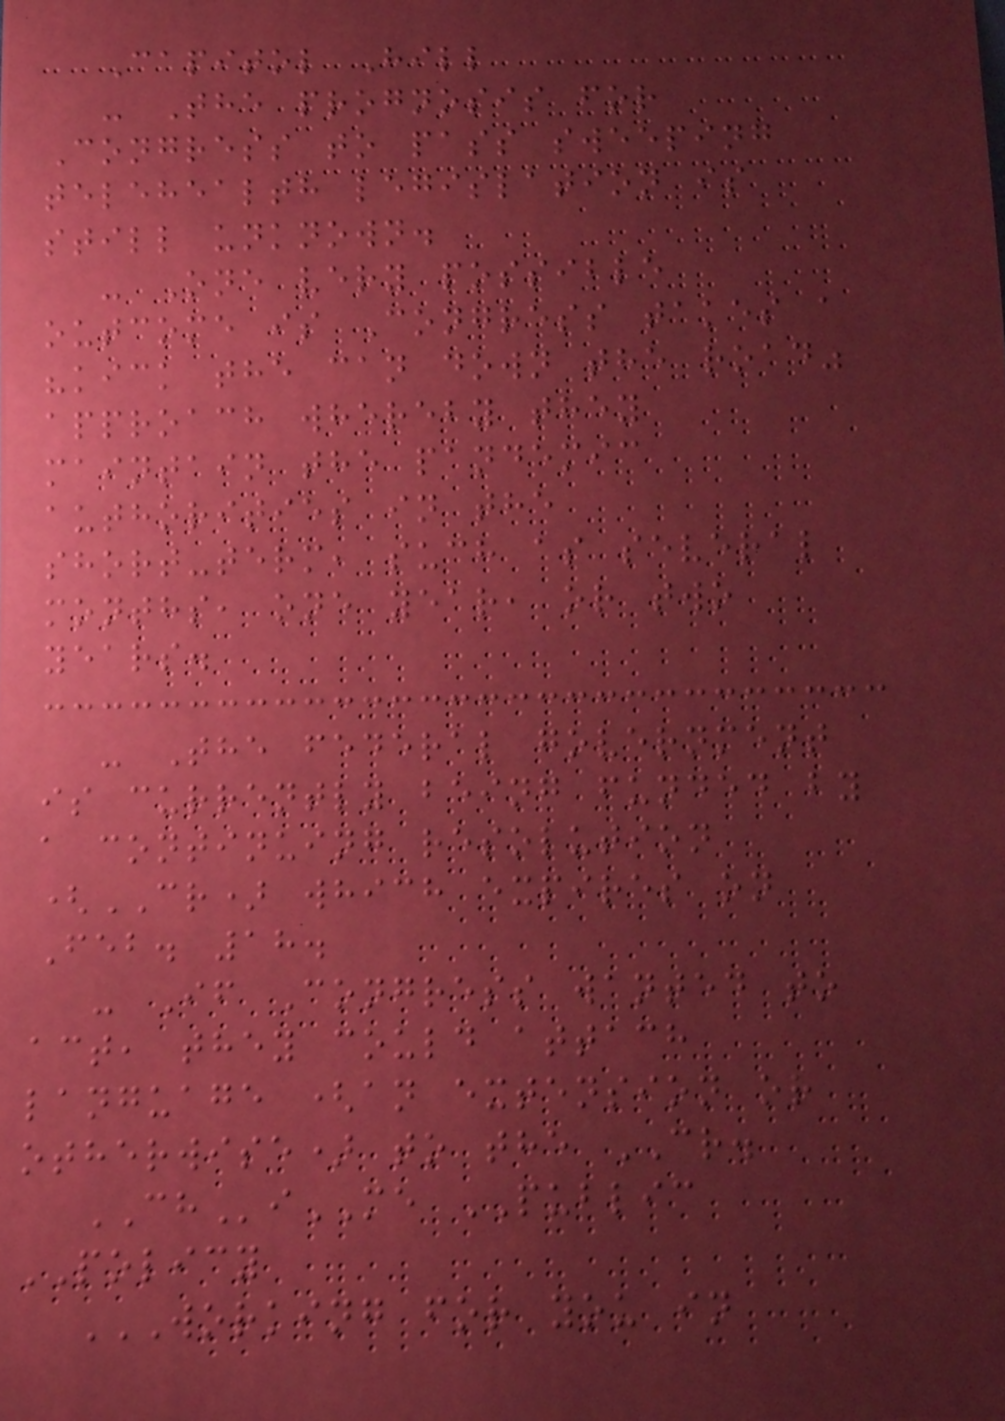Capitol Hill
- The prognosis for
Congress to pass sweeping
telehealth legislation is
still unknown.
- One very possible
outcome is Congress takes a
"kick the can down the road"
approach whereby they
maintain the pandemic
authorities in the
short-term, such as several
months, one year, or two
years.
- The federal government
is currently being funded by
a continuing resolution
(CR) which expires on
Feb. 18.
- If Congress wanted to
act, they could attach
language (an extension or
otherwise) to the CR.
CHiME PUBLIC
POLICY
WORKING FOR YOU IN
